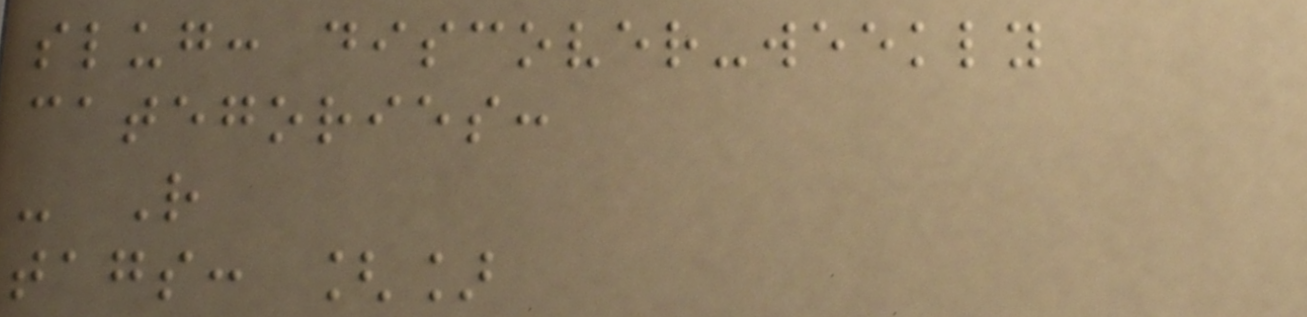slug: discover-weekly
categories:
- R
tags: []
